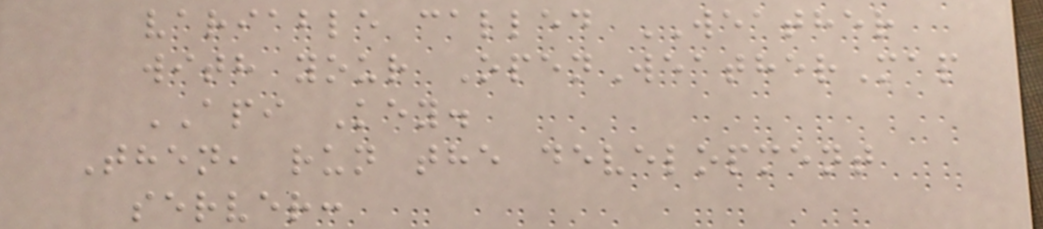variable called WEATHER
with your OpenWeatherMap
API Key.
Then, run the development
server:
